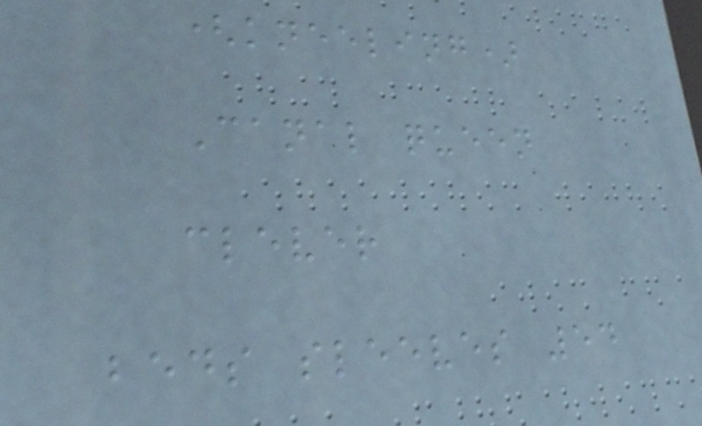(kneeling)
Canal queen
clever
beds sleeves 54
